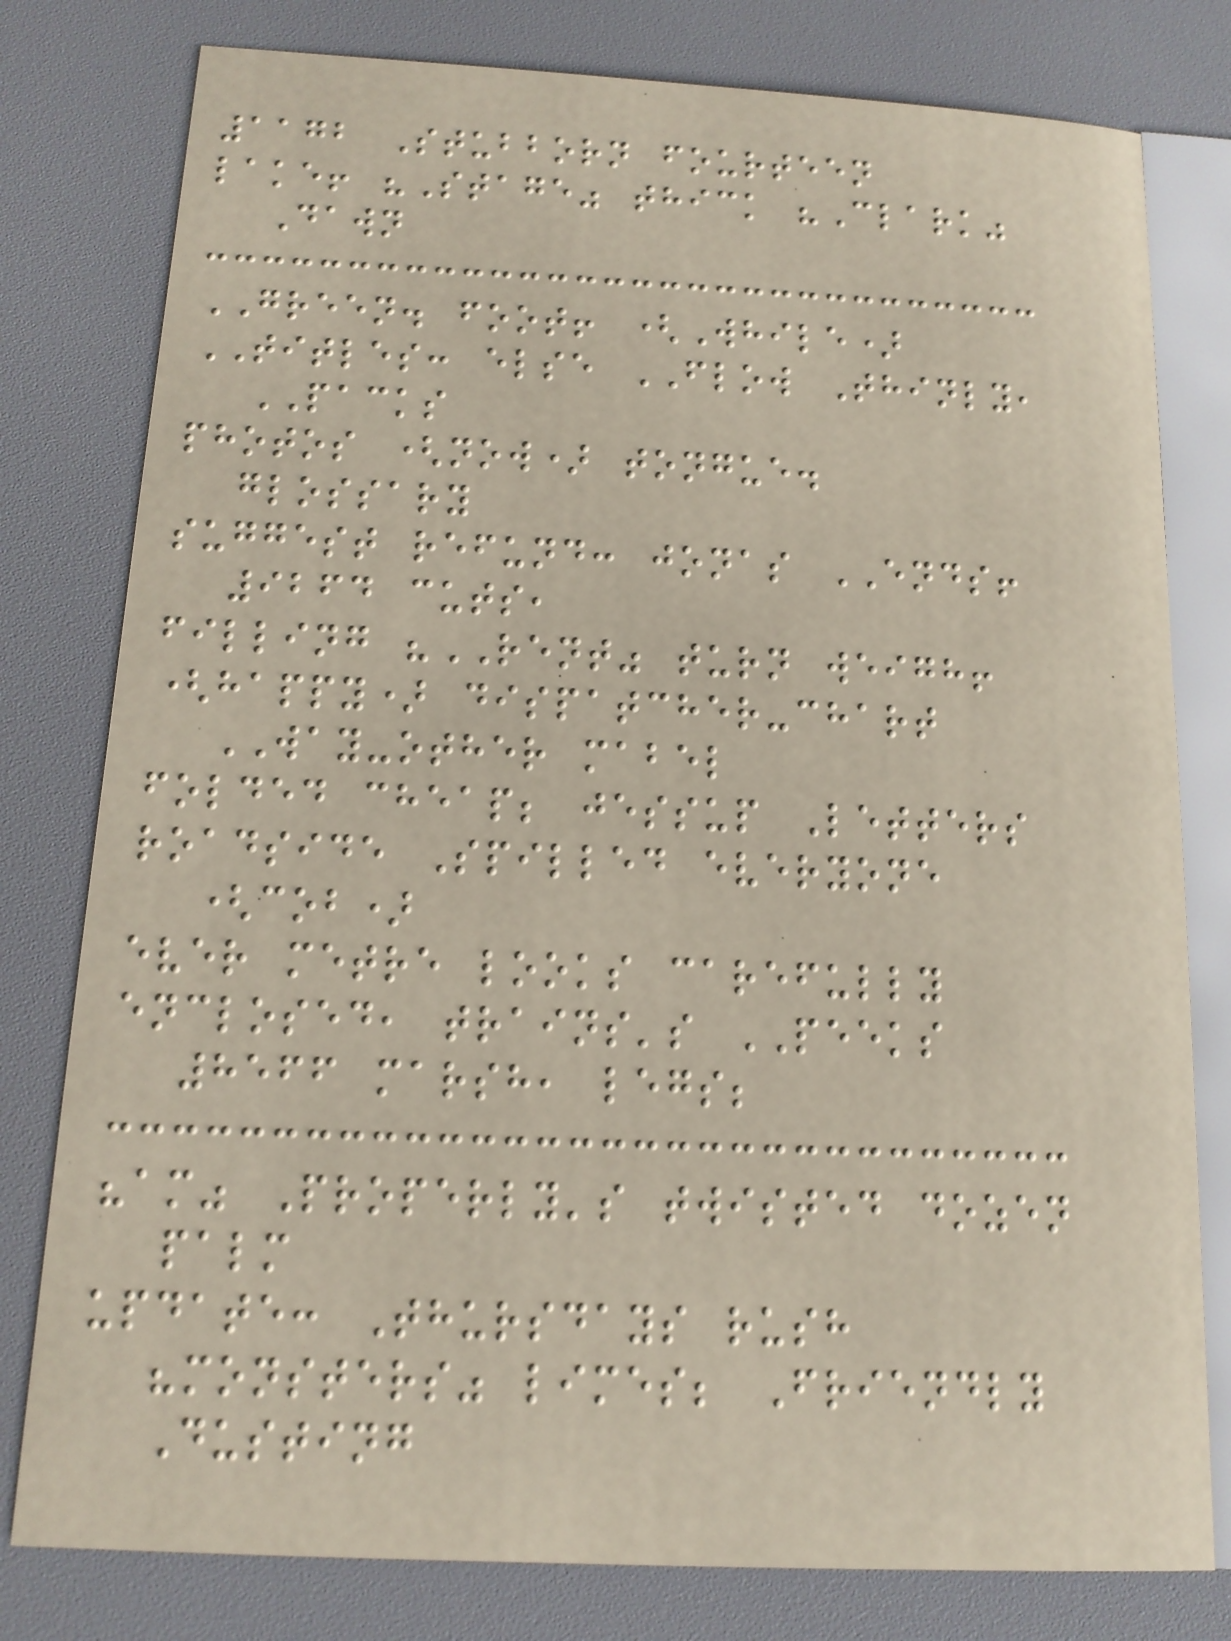1172 Stubborn fourteen
lake! "Stage" thick "Clark"
Dawn
GREEN. foot! (While)
TITLES: else FLOW Thinly,
PACKS
photos (now) tongue.
glossary
suggest refund: jonas ENDS!
9264 cuts,
filling "RENT" turn weigh!
(happy) dispatcher-chart
WAY-other mabel
folded cheap; jessup Letters
roadside Spilled everyone
(cob)
ever metre looks carefully
enclosed, trains's PEEKS
8566 marsh, legs;
"am" Properly's twisted dozen
palm
update: Thursdays rush
"monsters" limes; Friendly
Dusting
